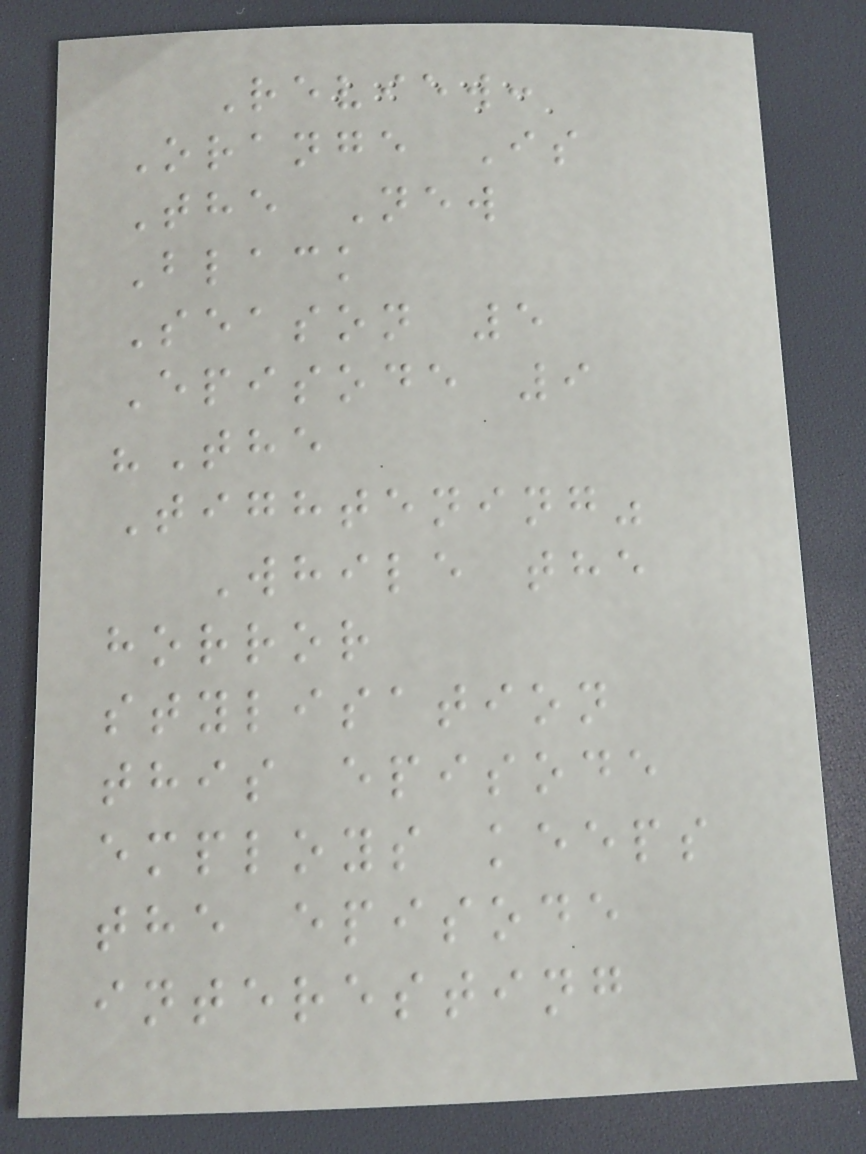Review:
Orange Is
The New
Black
Season 5
Episode 9
"The
Tightening"
While the
horror
stylisation
this episode
employs keeps
the episode
interesting
